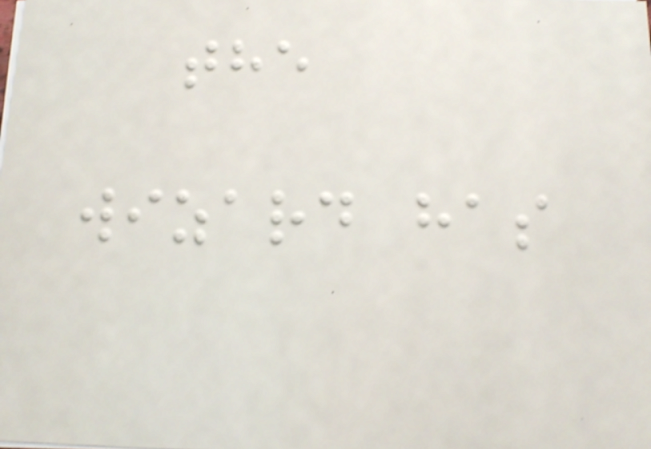the
wizard has
